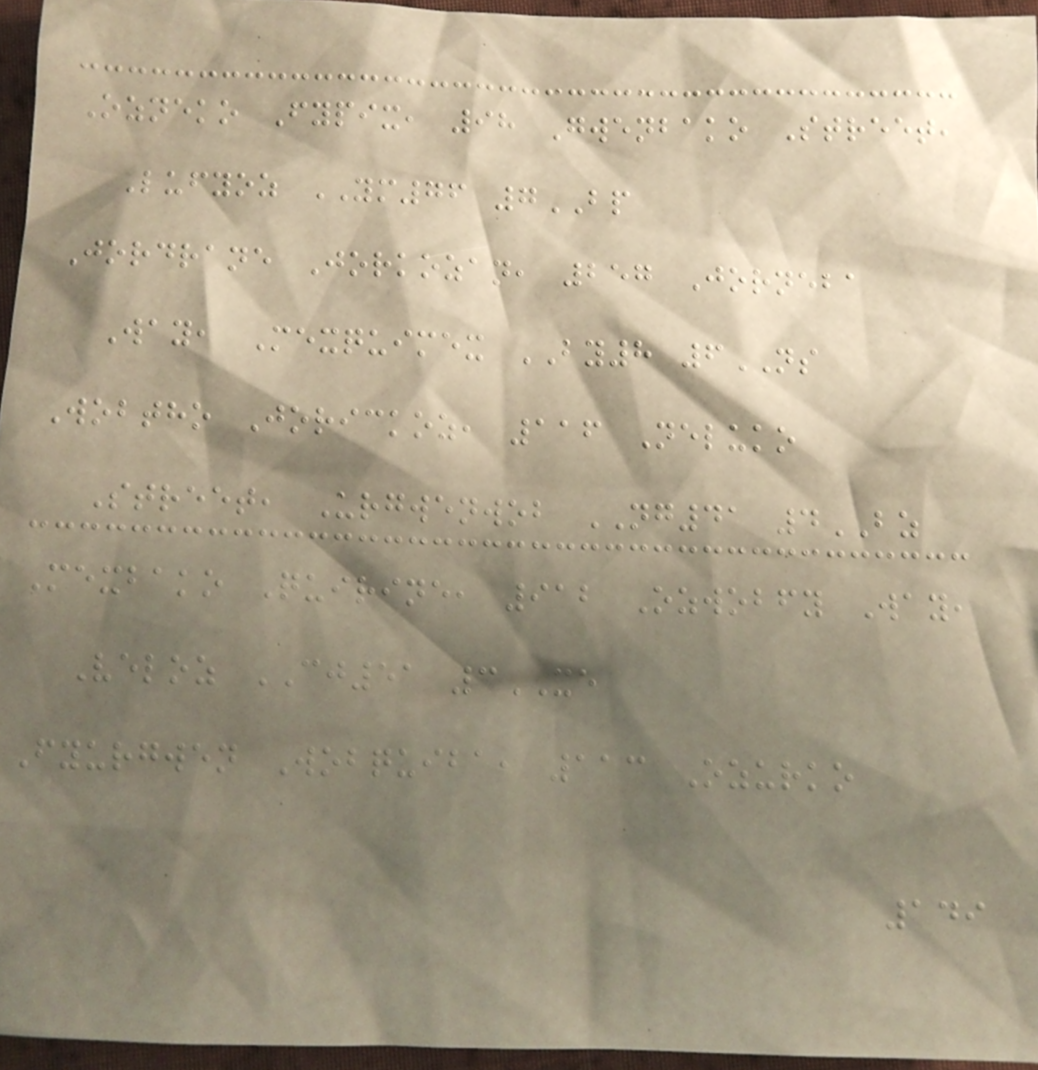Ozneko Fypix, 98 Gwenbako Street,
Lufyoz YM76 7BP
Jordrane Jorkozan, 257 Jorneba
Way, Mexquimex BY8 6NS
Wobtho Jorickoz, 116 Neluko
Street, Urgwenwob NG41 4BZ
Mexbako Quirine, 912 Ozwobfy Way,
Veloz CJ51 3XE
Fyurgwen Wobquiba, 113 Ozurko
149
